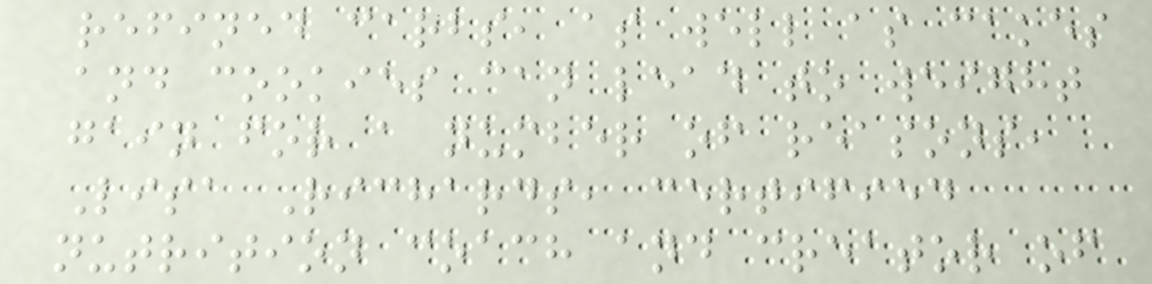refined carbs, as well as cakes
and cookies can lead to weight
gain for a number of reasons,
Lisa Richards, certified
nutrition coach and creator of
